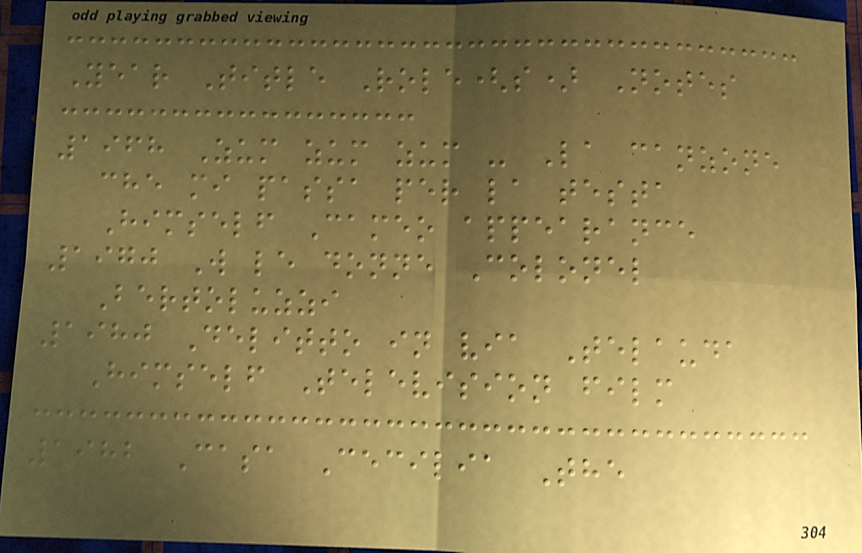Year Title Role(s) Notes
1968 Zum zum zum - La canzone
che mi passa per la testa
Himself Cameo appearance
1970 W le donne Colonel
Bertoluzzi
1980 Delitto in via Telauda
Himself Television film
1982 Casa Cecilia The
